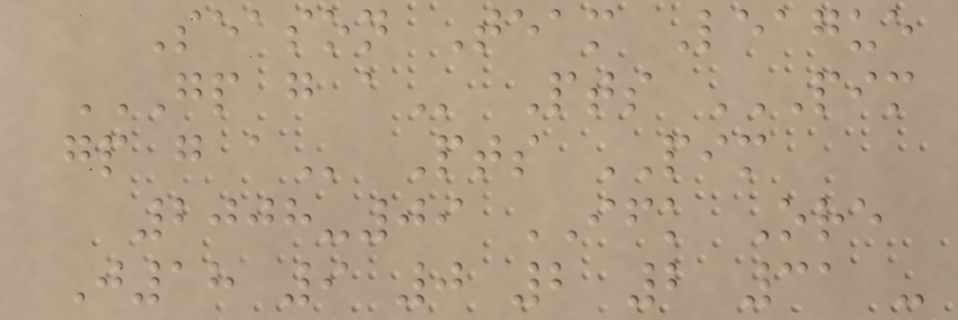Season Team League
GP G A Pts PIM
GP G A Pts PIM
2008-09 IFK Ore
J18 9 0 2 2 31 -
